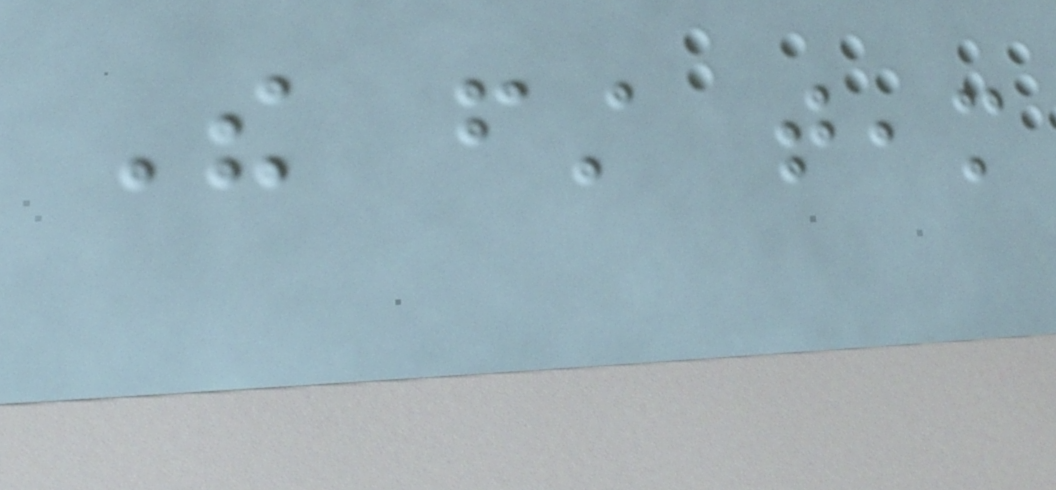The first team
